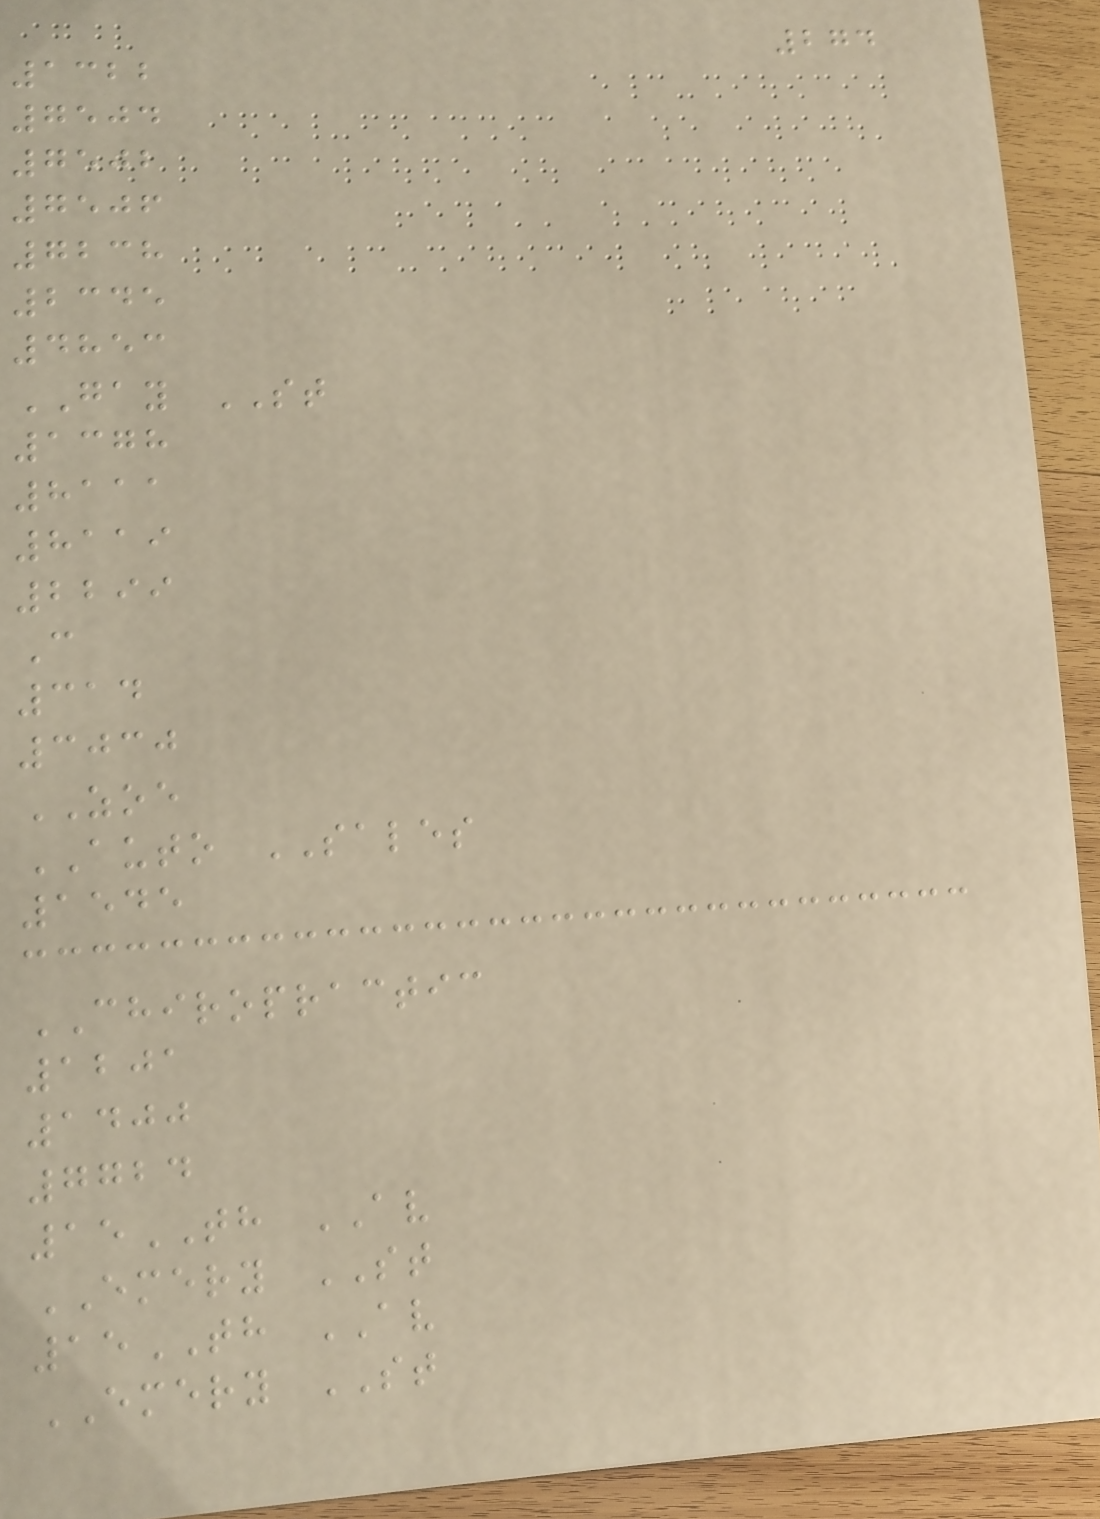274
1322
7504
7502
7506
7238
2345
4853
GAY ST
1378
8111
8119
2299
C
314
3030
ZOE
AUTO SALES
1545
CHIROPRACTIC
1201
1400
7724
15TH AV
EMERY ST
15TH AV
EMERY ST
